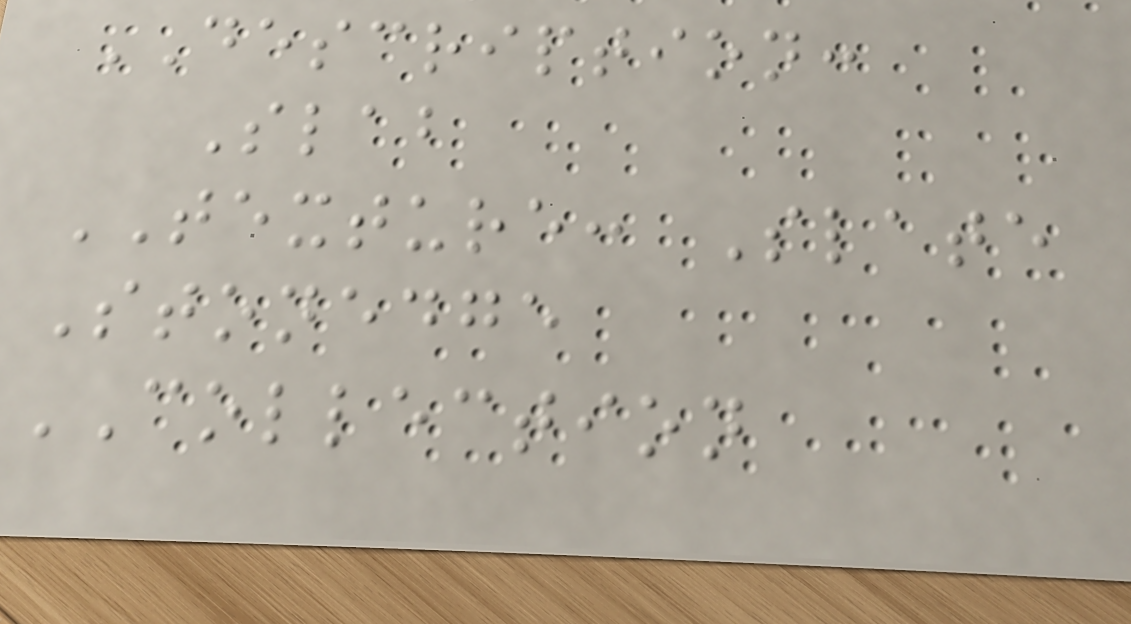DESCRIPTION:
Slab
TEXTURE: Slate
Stonedge
COLLECTION
